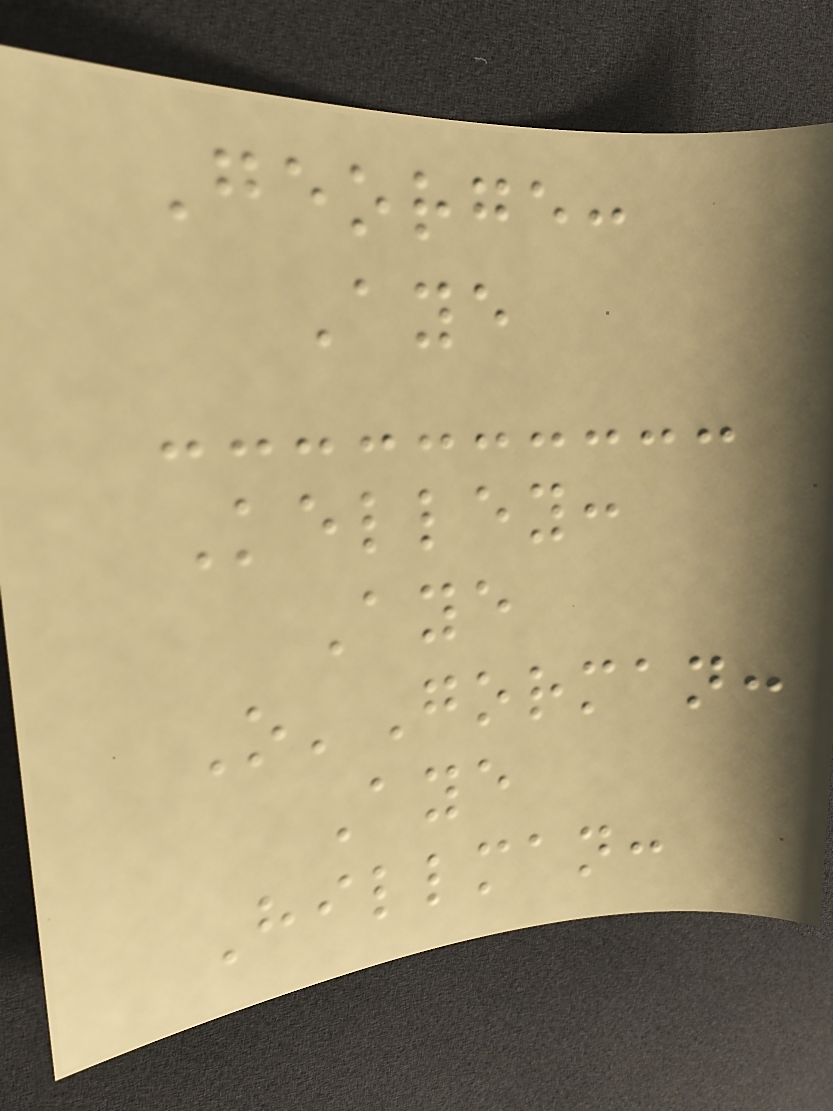George:
Aye
Kelley:
Aye
O'Gorman:
Aye
Hillman:
